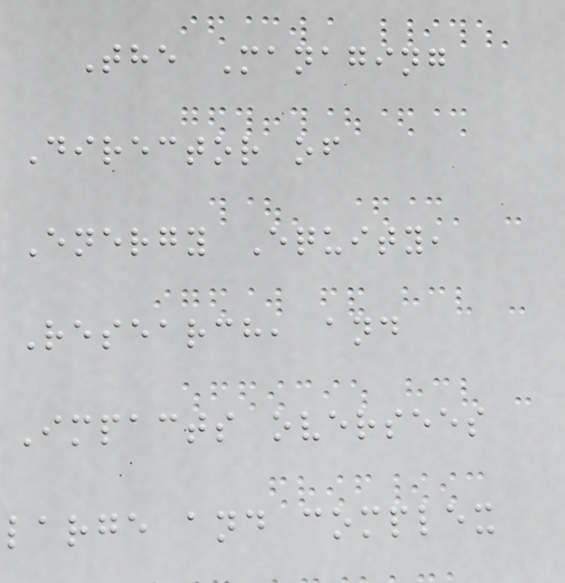The Managing
Director of
Energy Equity,
Research, and
Impacts oversees
large and complex
